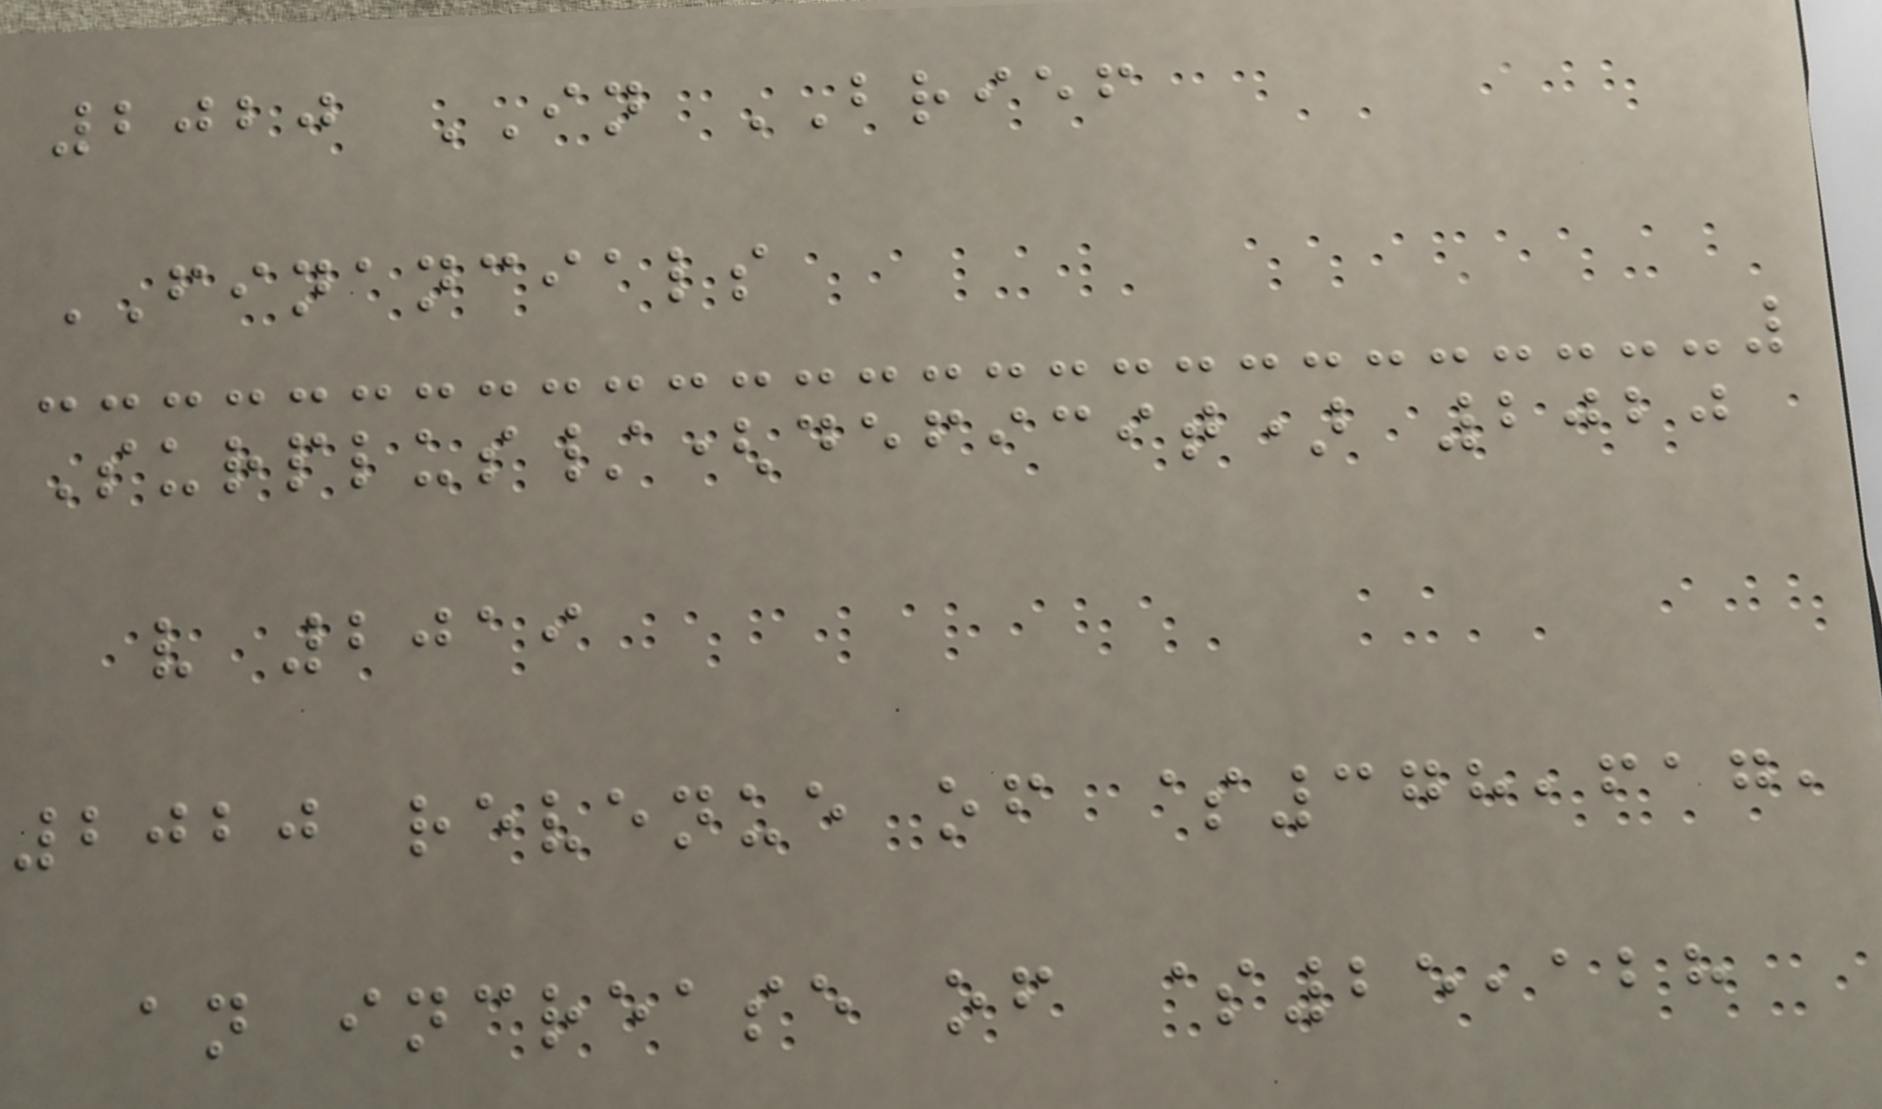2020 IN BRIEF
FINANCIALS
Surplus/(deficit) 2020
v 2019
2020 revenue of $378,617,
an increase of $25,128
